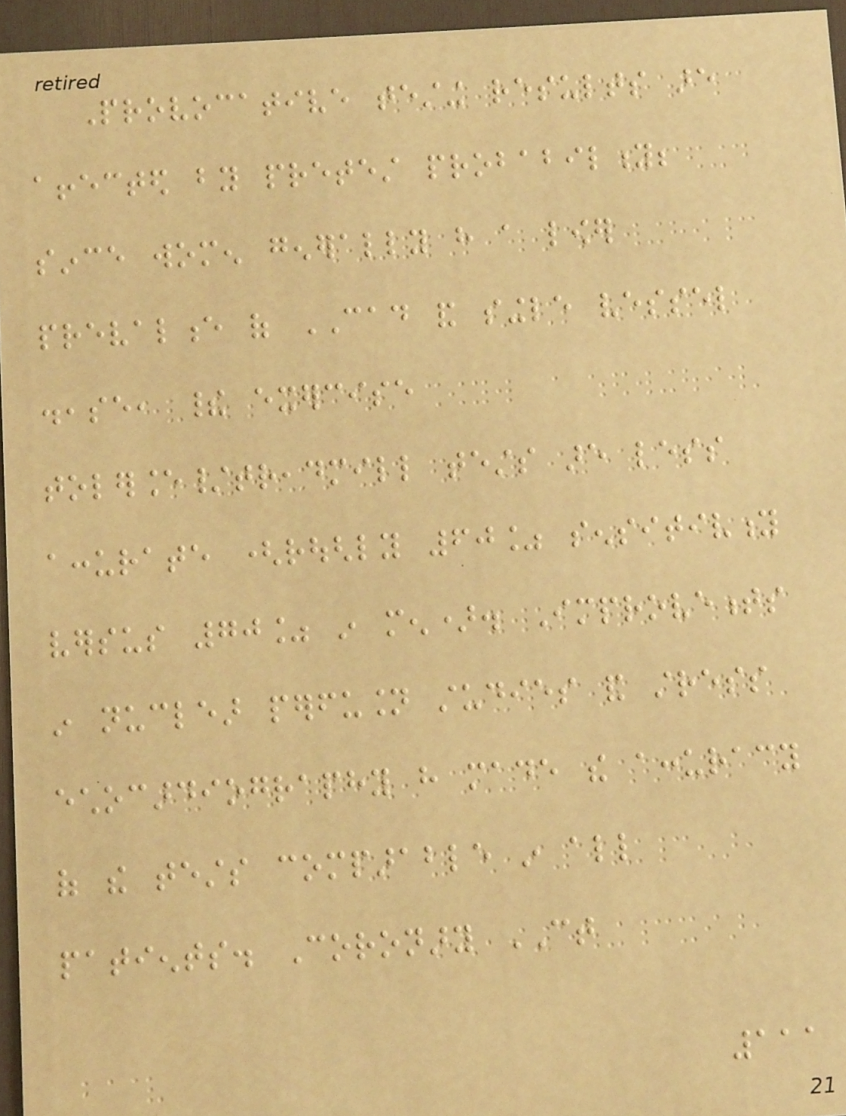Provocative testing results are
affected by pretest probability;
since women generally have a lower
prevalence of CAD and single vessel
disease, their exercise
tolerance/treadmill tests are less
accurate (roughly 60% sensitivity
versus 70% in men). Improvements
in nuclear perfusion studies and stress
echocardiography have made the accuracy
of the tests comparable in all
patients. Coronary CT
111
